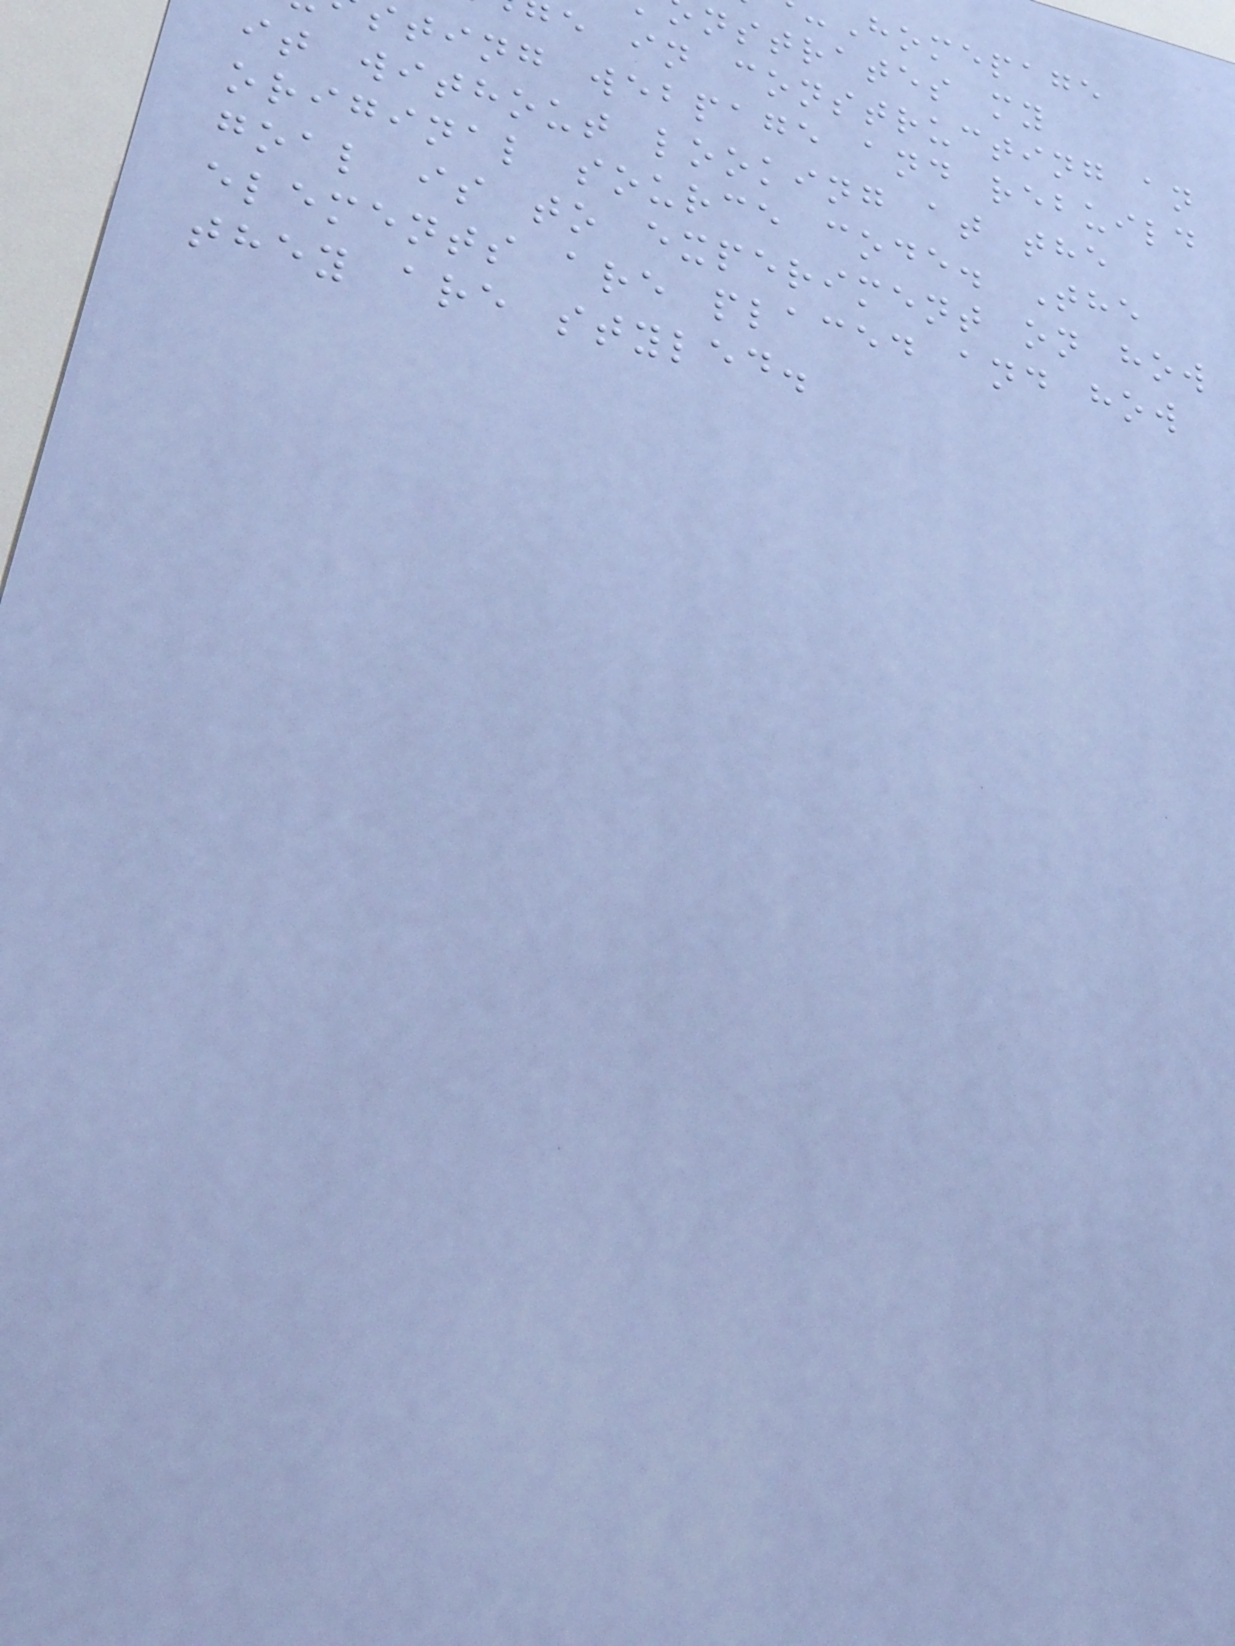Homepage
nstrates my
e in constructing an
ting webpage and rebuild
it without looking at the
original source code. The
goal is to experiment on how
elements are placed and how
they are styled.
